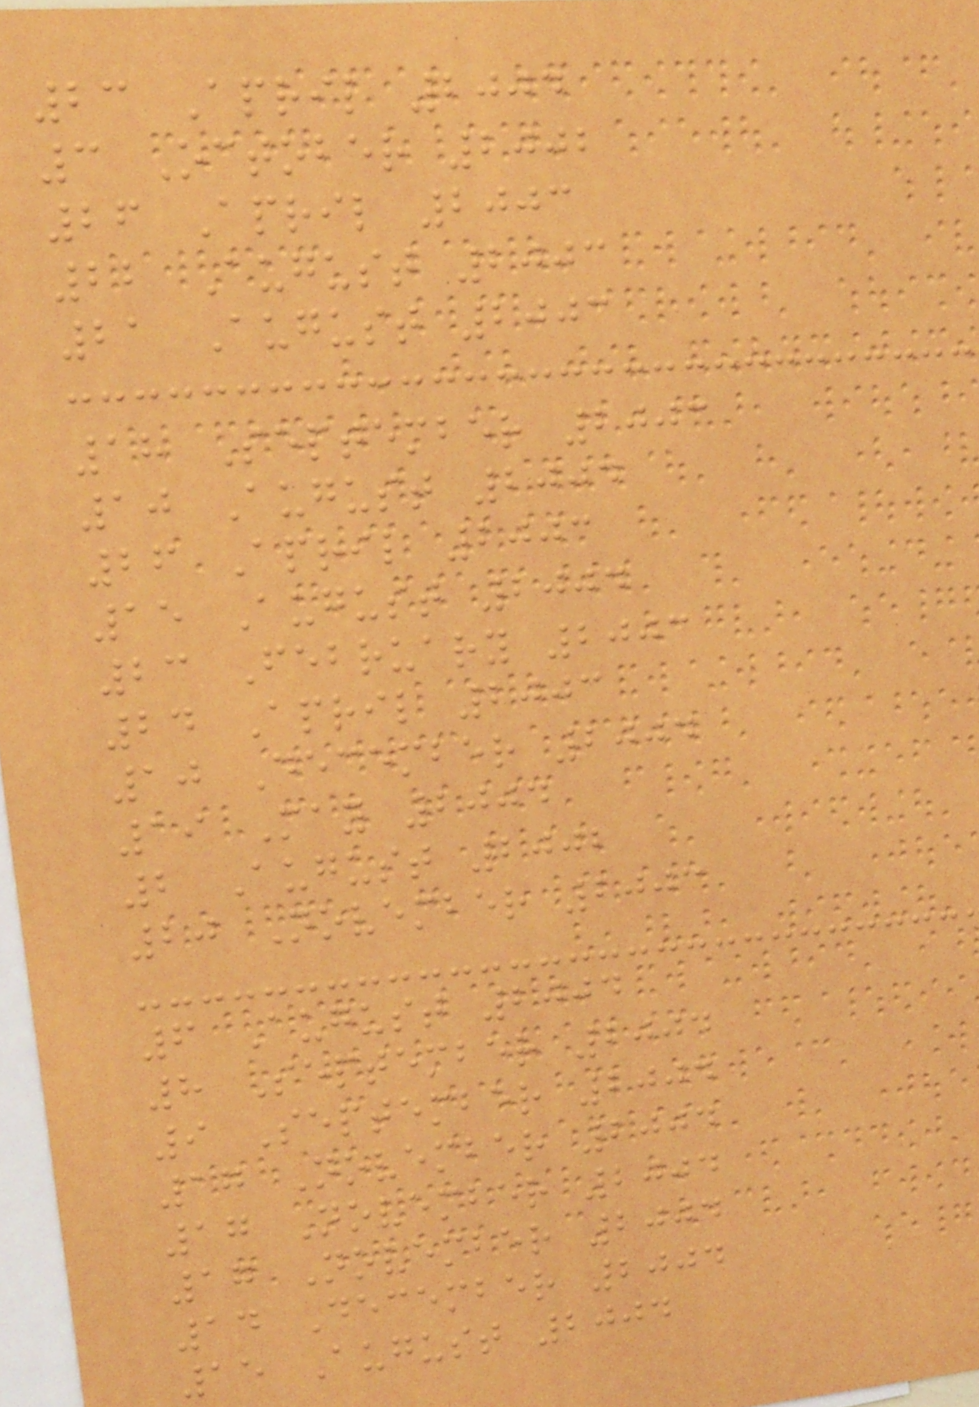23 April 2004
3 October 2002
26 April 2003
22 August 2003
21 August 2003
18 September 2003
10 August 2004
26 April 2003
15 August 2004
23 February 2003
24 April 2003
10 December 2004
19 May 2004
2 August 2002
20 November 2003
6 August 2004
8 September 2004
9 September 2004
17 November 2004
17 November 2004
17 November 2004
14 December 2004
15 August 2004
